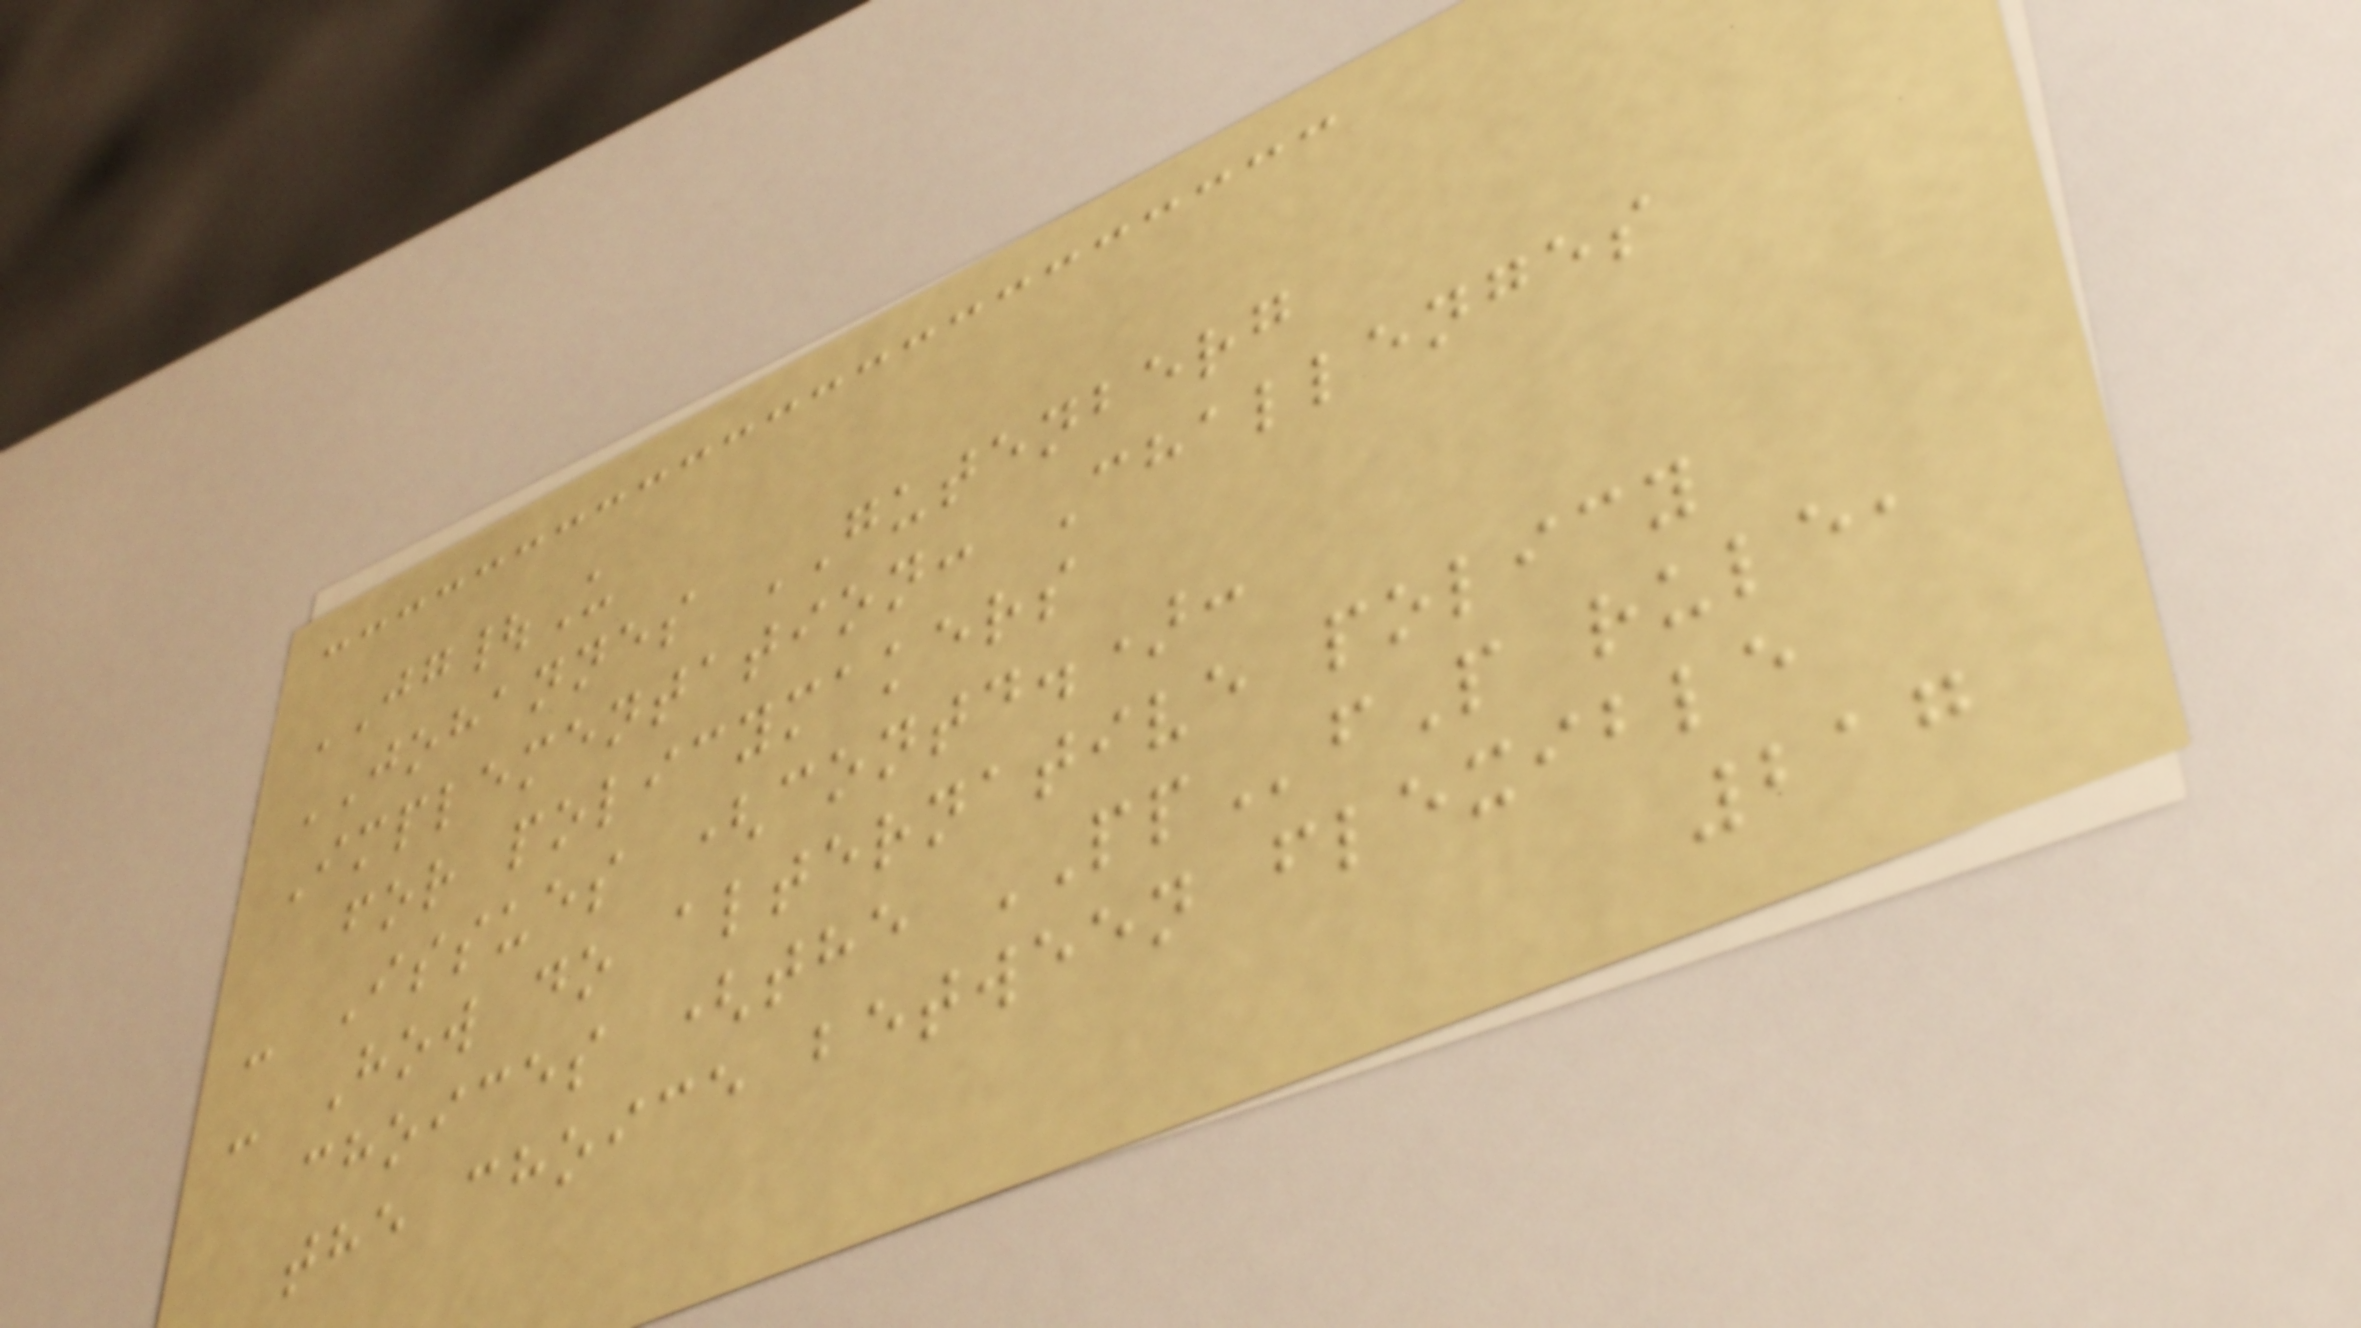JG|U
JOHANNES GUTENBERG
Implementation: Challenges
for policymakers
- Issues (contd.):
- How do alternative policy
choices (the PPfP rule,
the choice between flexible
217
